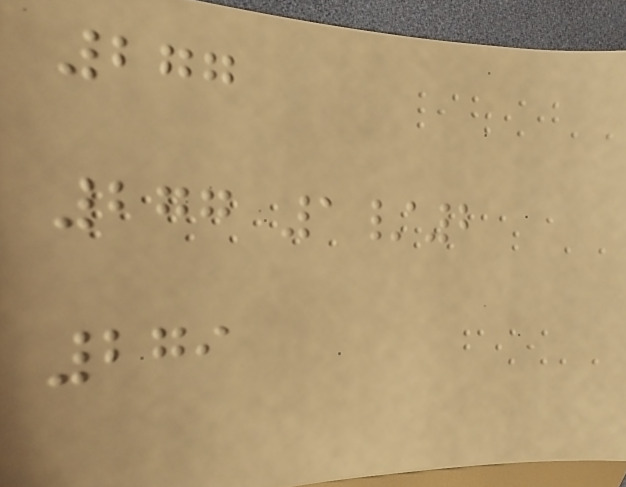277
277 1/2
279
